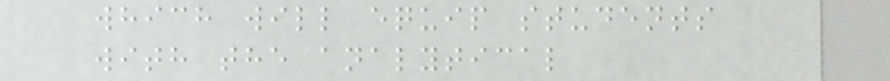which will equip students
with the analytical
